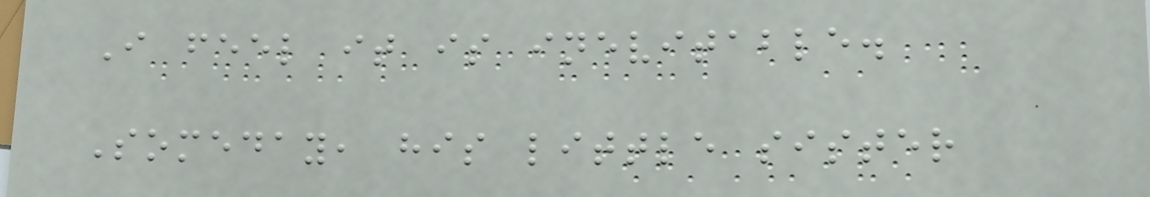I feel it is inevitable.
Someday, his little sister
